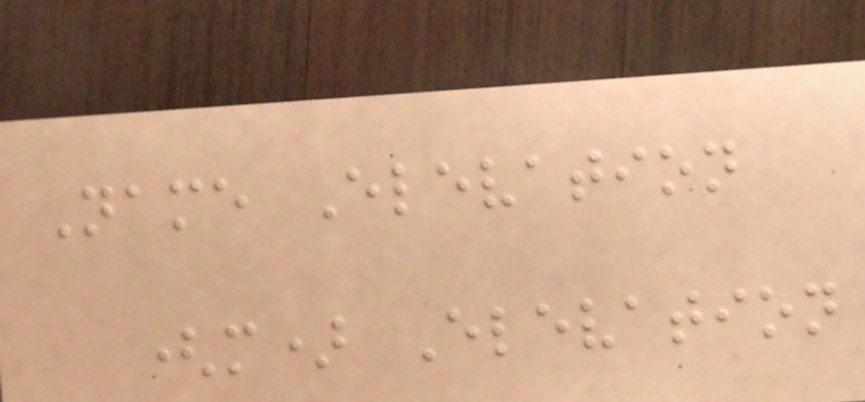Name Elevation
(m) Elevation
